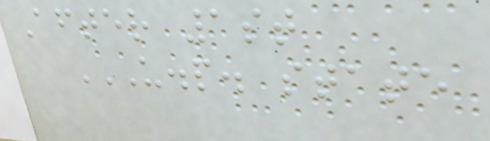After 1st
U.P. STATE
